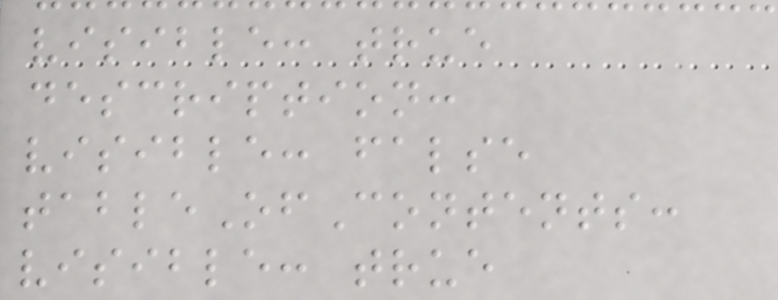visible: true
description:
visible: false
tableOfContents:
visible: true
